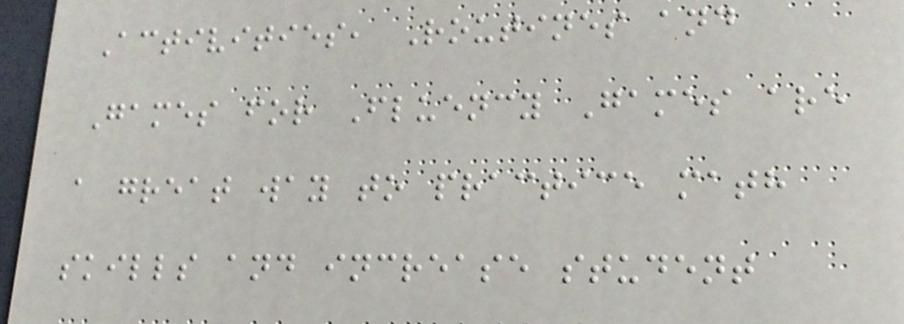Activities, Routines and
Games for Fluency Games are
a great way to practice math
skills and increase student
